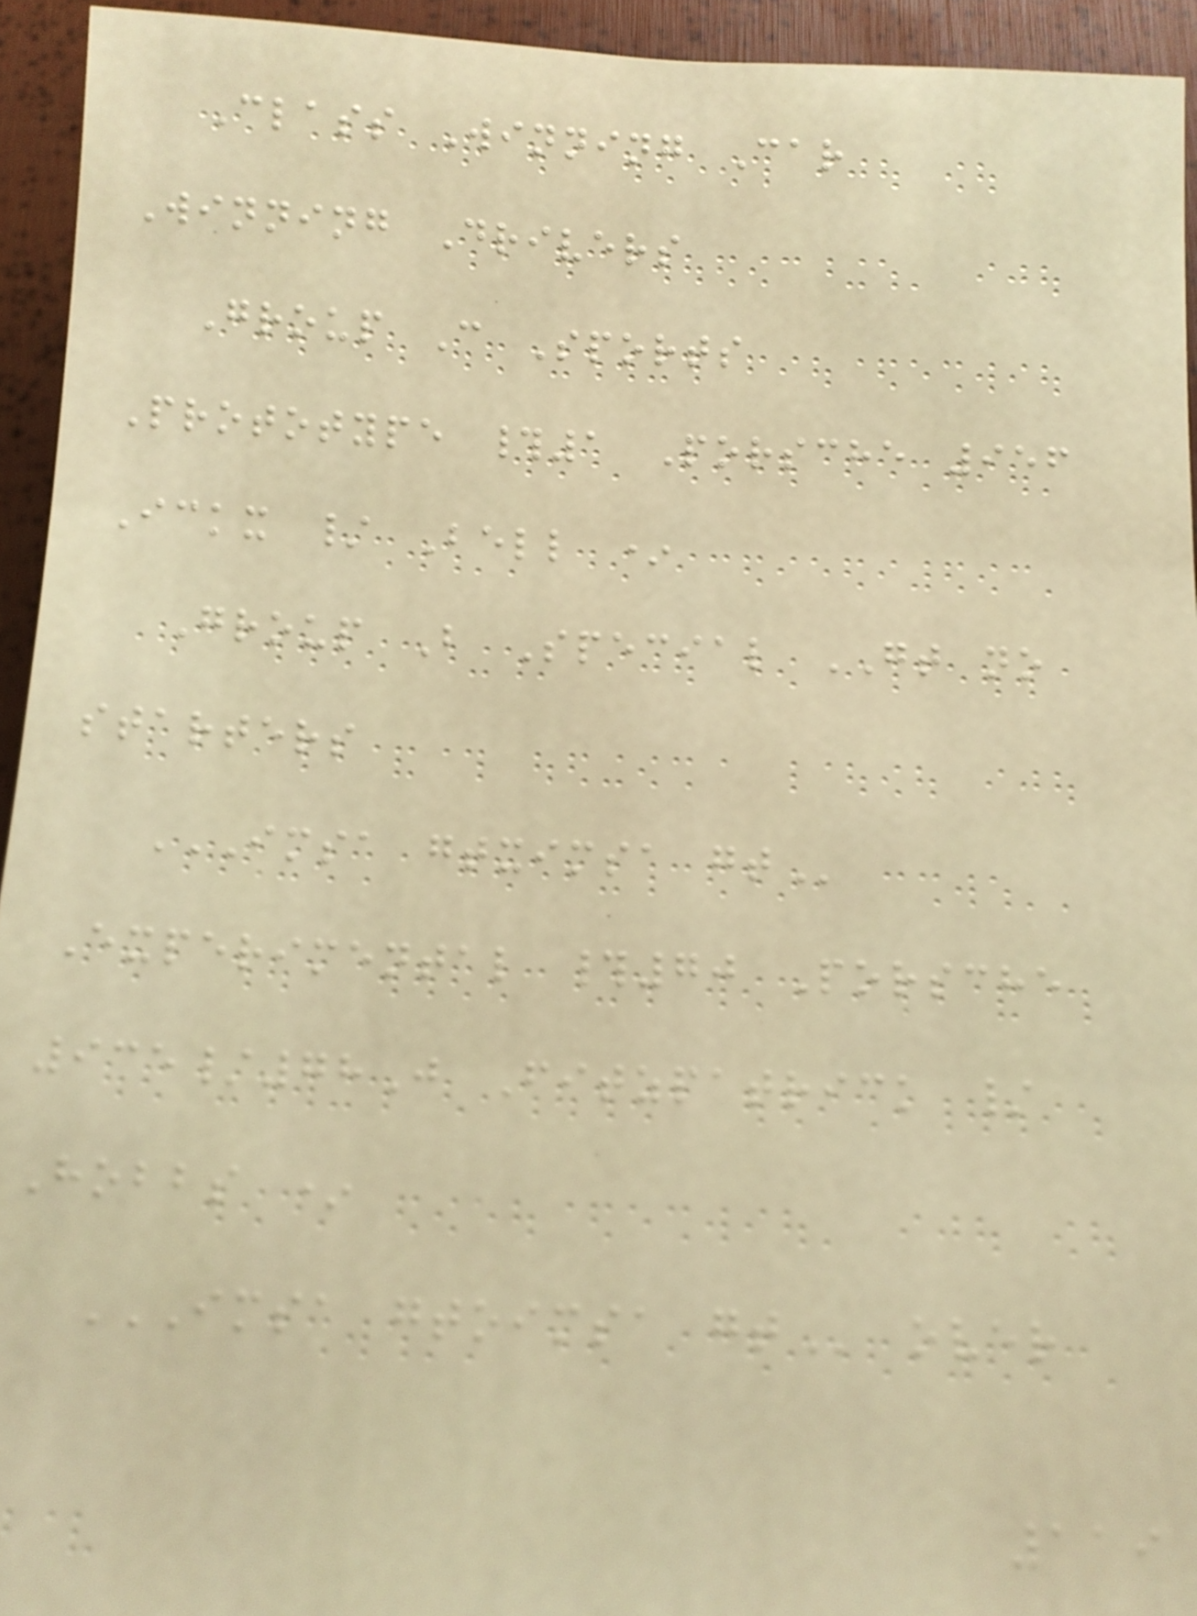Class Winning Car
Winning Drivers
Group C Sports
Prototype #1 Porsche 956
Ickx / Bell *
Group B Special GT no
starters
IMSA GTXIMSA GT
Experimental #70 Porsche
935/78J Fitzpatrick /
Hobbs *
IMSA GTOIMSA GT over
119
